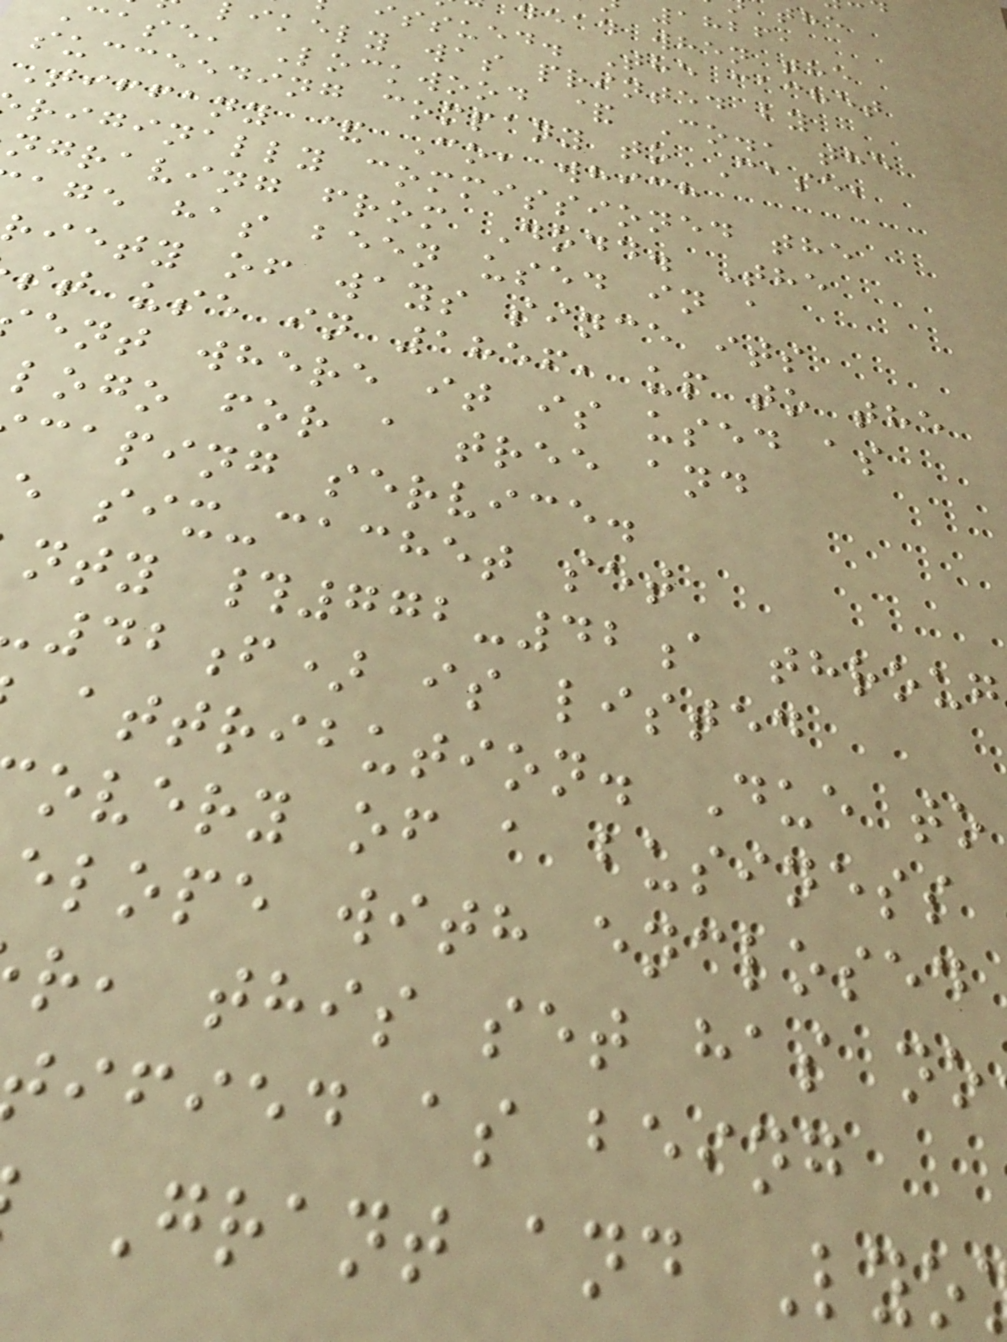dead when the
issued. The cachet
ikely was printed by
case, Lockwood & Co., the
succeeding company to Case,
Tiffany & Co, which
riginally commissioned the
ngraving from Dodd. The
age has been used in a
riety of ways since its
st use in 1856, up to the
ent where it is used as
logo for a tree and
caping service.
e six-cachet set
nty #772-42a throug
42f) is listed
attribution. Due to
overy of a business
elope with enclosed
r, this set has no
ified as being
Grant and Lyo
